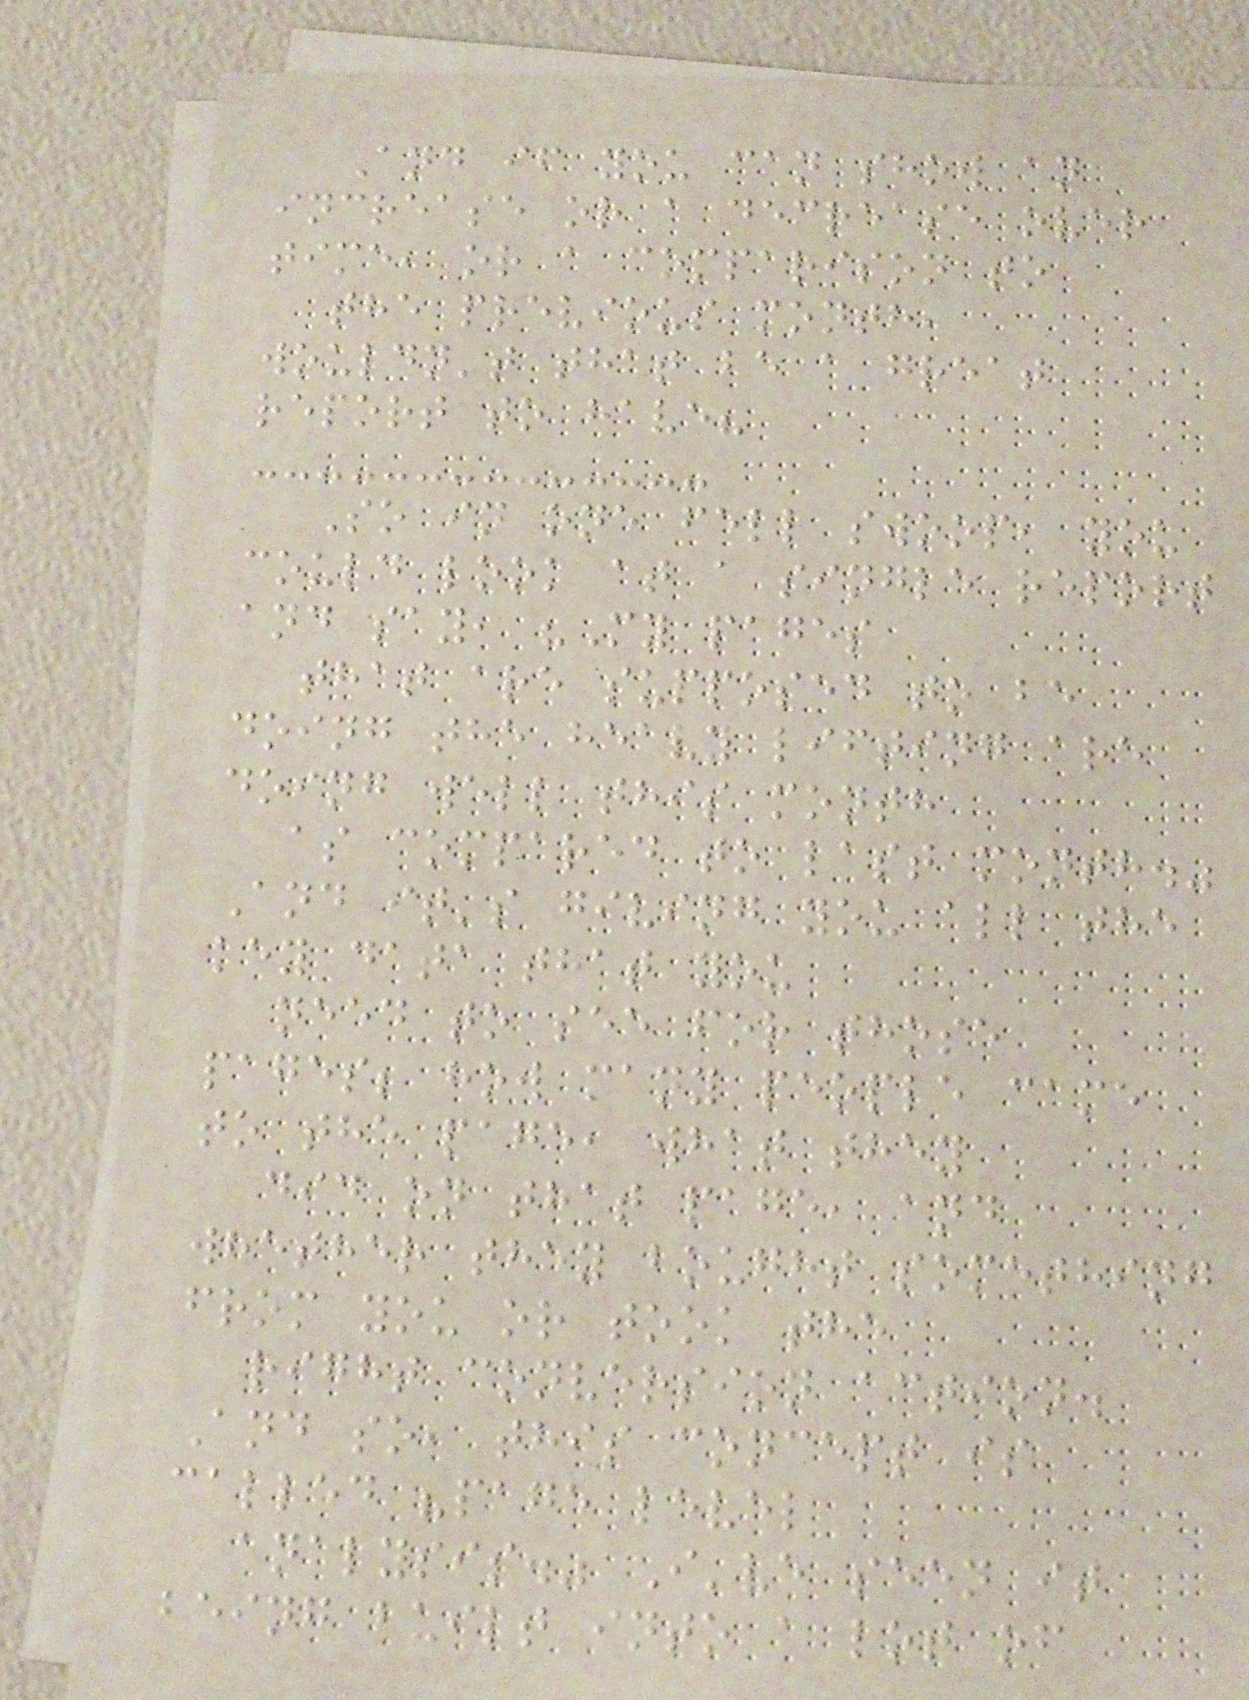And if you can show an
increase or a decrease over
time, or a comparison to
the previous month,
wouldn't that be a great
report to have?
So in one fell swoop, you
could look at a single report
and say, "My pages
that are supposed to be
doing the heavy lifting are
doing well this month
as compared to last month."
And it's giving you all the
key data that you
need to see for those
pages; how many people came
to the page, what they
did on that page, and
whether they bought something
from you or took the
right conversion action.
And so, this concept is
called "page level
analysis." I've seen it
being built into a lot of
